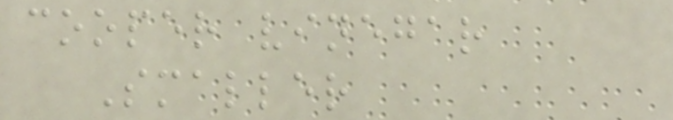cooper vinegar
Smaller
